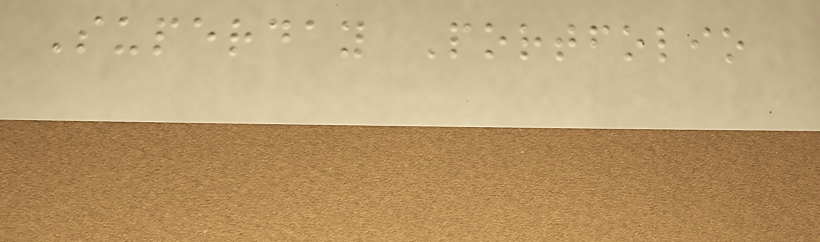Superday Portfolio
